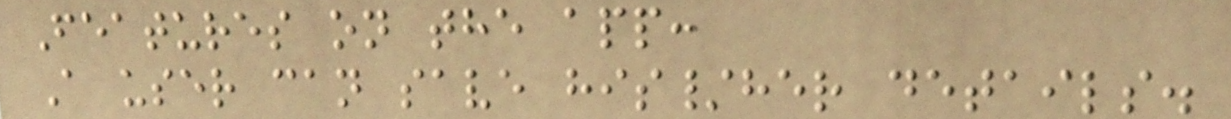Features on the app:
A user can save his/her details.
